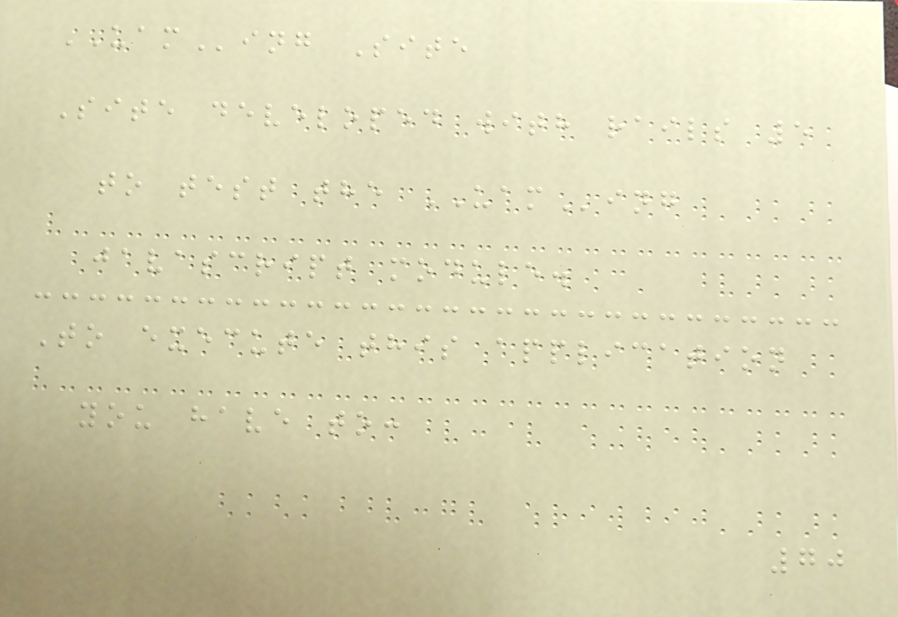UAMing Site
Site developed with rails 5
to test the UAMing
javascript module.
To execute this application
you have to:
70
